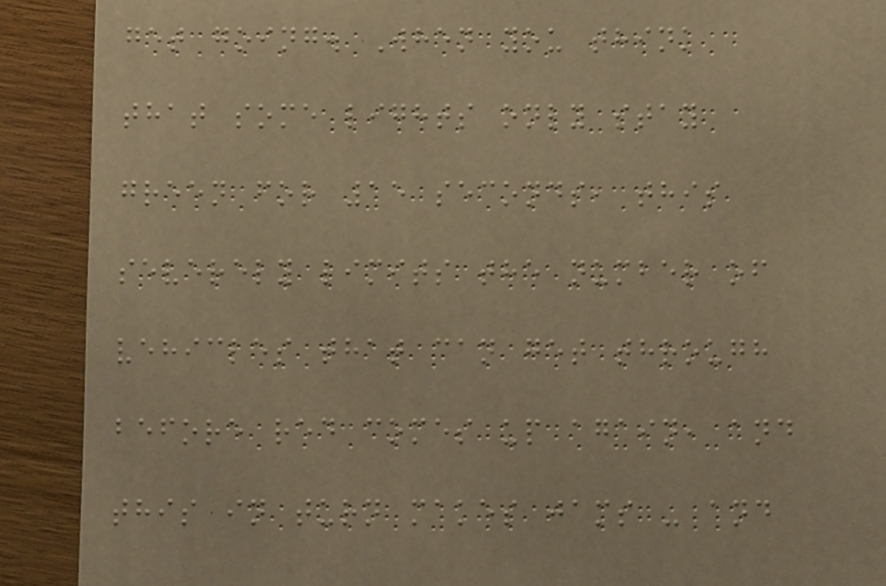get going. When you think
that some lights only stay
green for 15 seconds, this
severely limits the number of
vehicles that can get through
before red comes up again, and
this in turn makes jams - and
